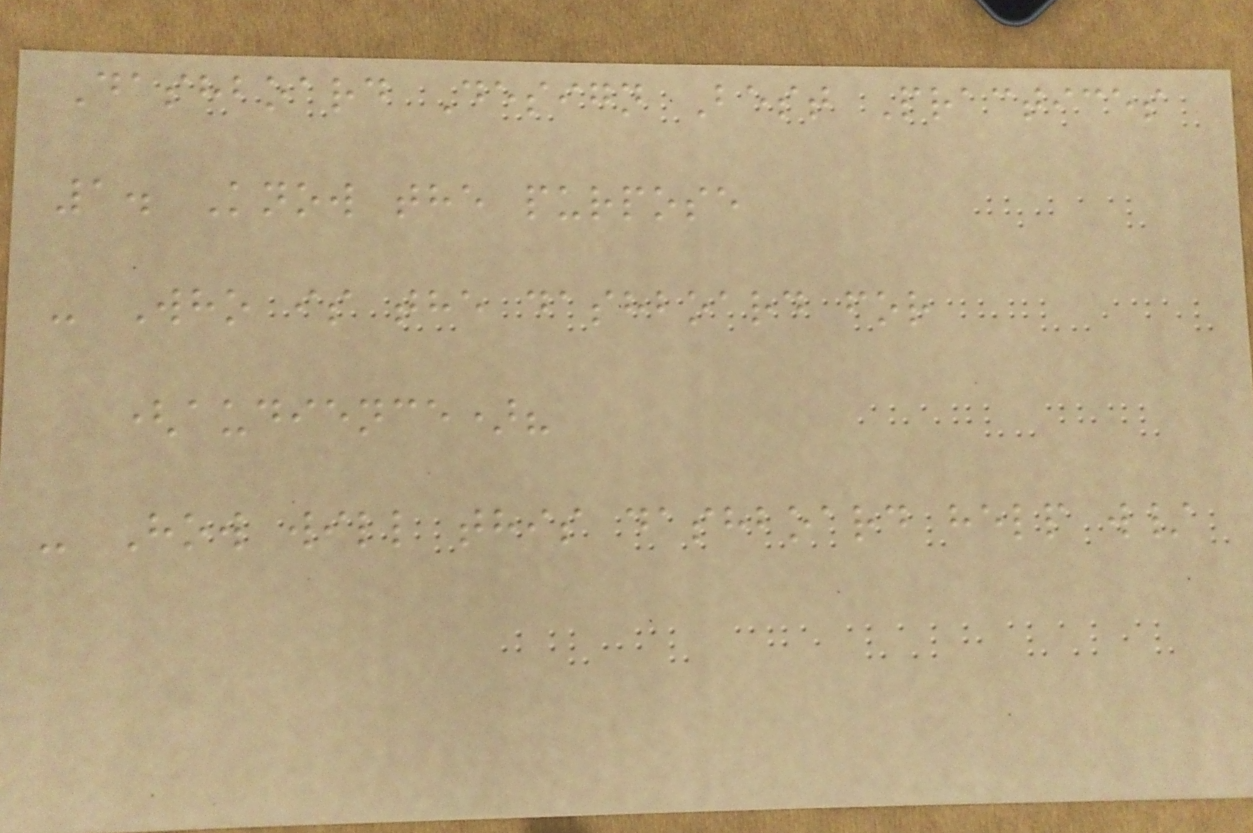Dashboard Design Best Practices
1. Know the purpose
- Who is the dashboard for
(audience)?
- How will this dashboard help w/
